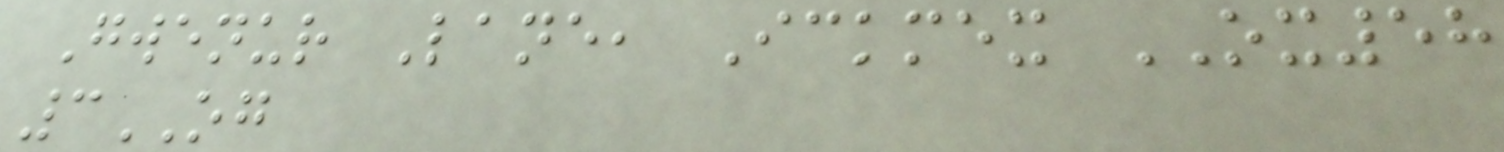Gwenur Lane, Ickmex OX58
3OG
